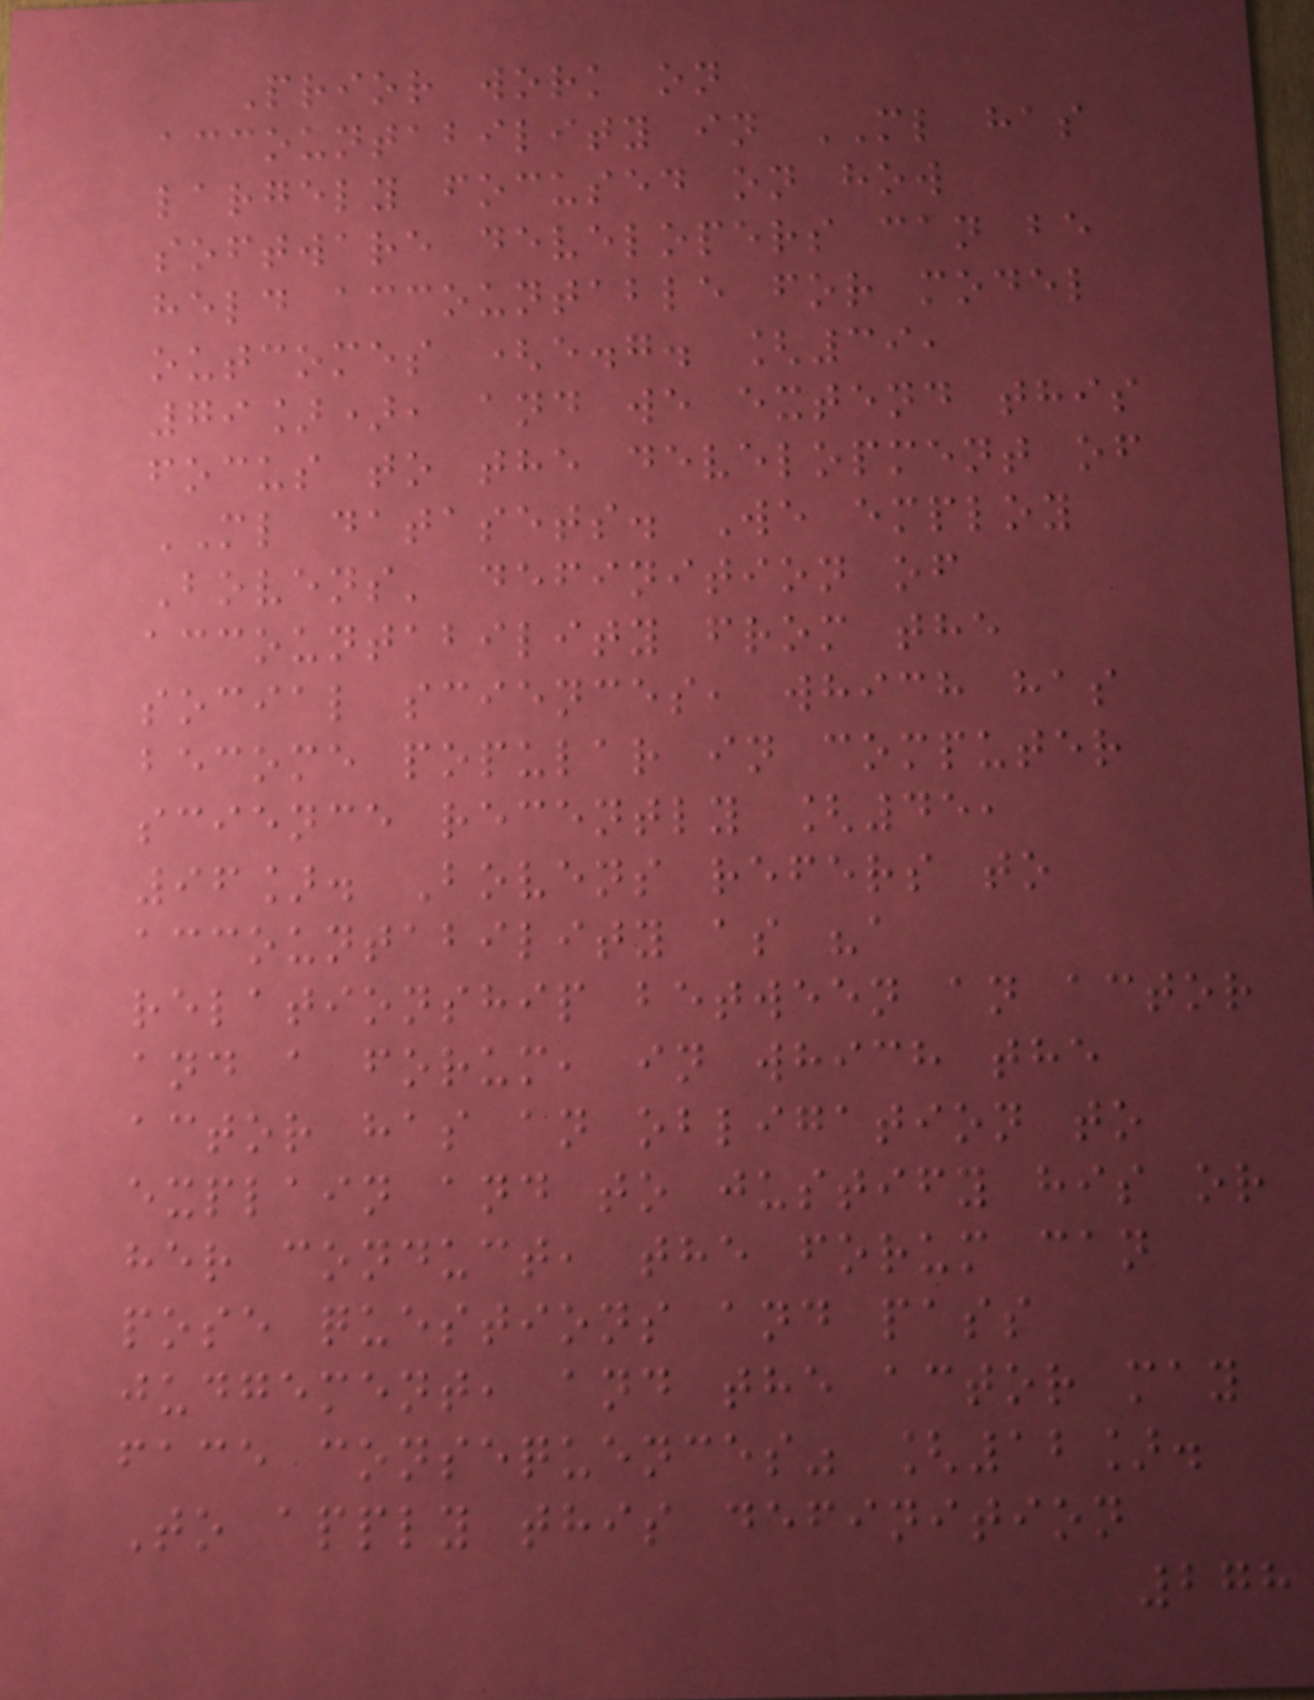Prior work on
accountability in ML has
largely focused on how
software developers can be
held accountable for model
outcomes (e.g. [39,
79]), and we extend this
focus to the development of
ML datasets. We employ
Bovens' definition of
accountability from the
social sciences, which has
become popular in computer
science recently [45,
96]. Bovens refers to
accountability as "a
relationship between an actor
and a forum, in which the
actor has an obligation to
explain and to justify his or
her conduct, the forum can
pose questions and pass
judgement, and the actor may
face consequences" [12].
To apply this definition
278
